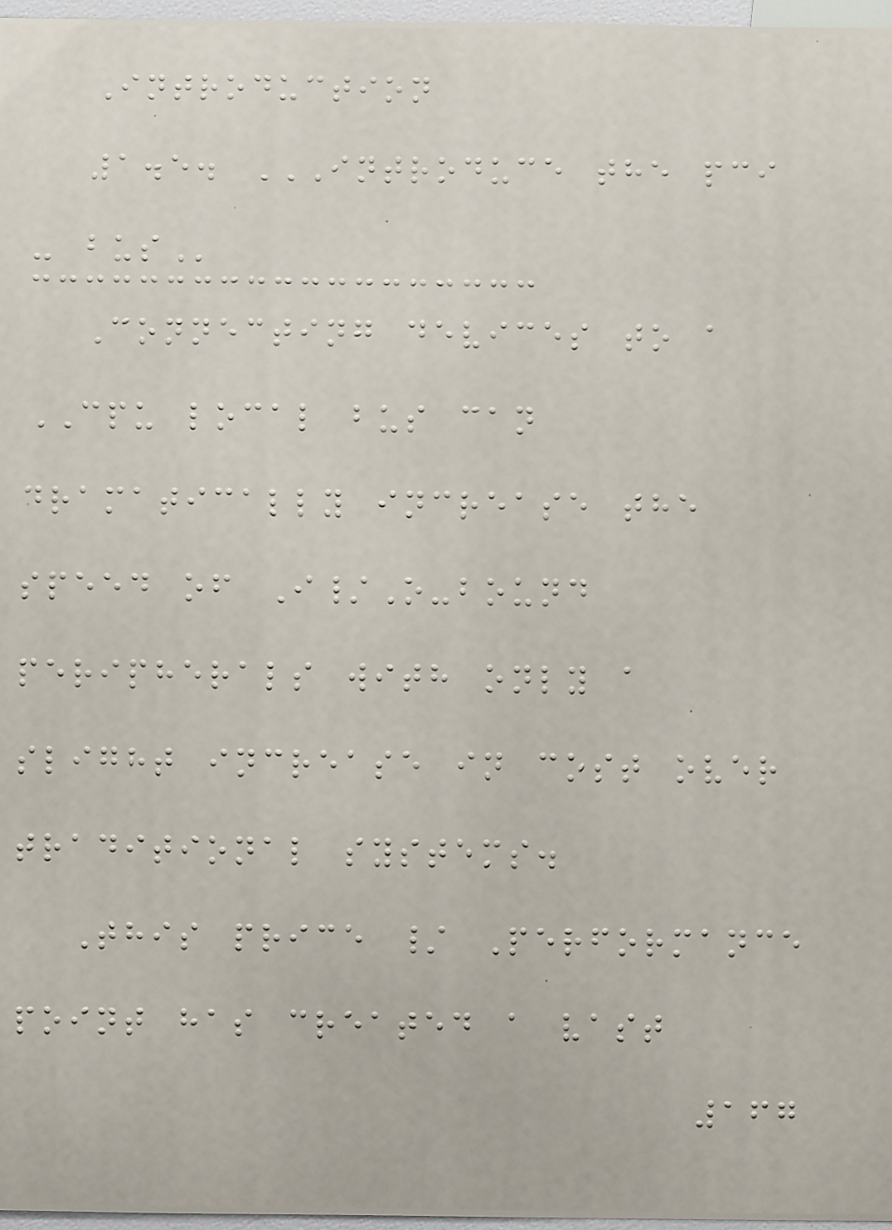Introduction
1.5. INTRODUCE THE PCI
- BUS
Connecting devices to a
CPU local bus can
dramatically increase the
speed of I/O-bound
peripherals with only a
slight increase in cost over
traditional systems.
This price / Performance
point has created a vast
167
